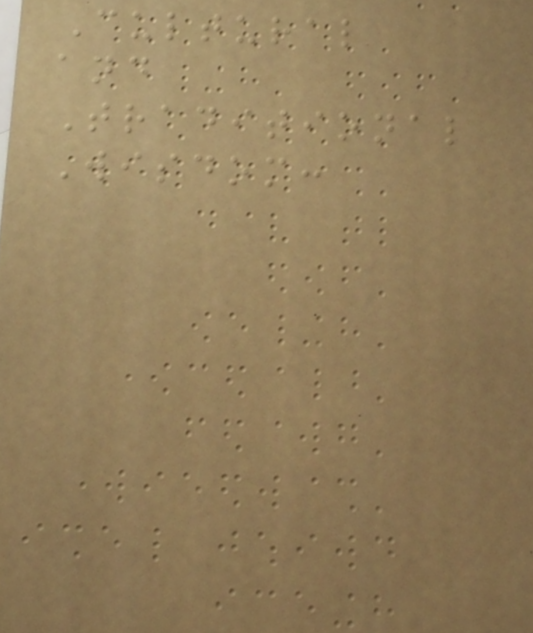Cultural
and
Traditional
Wisdom:
